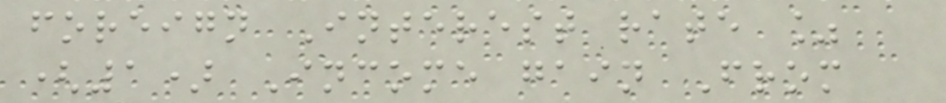foreign Interest rate %
(1) Income gain From
